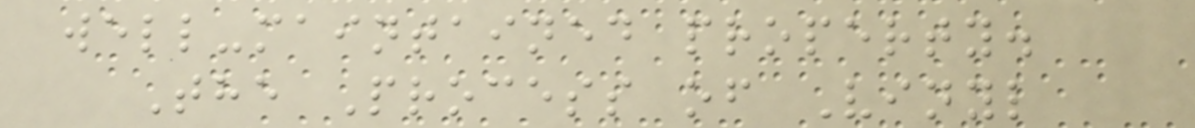well-maintained property.
The Process of Vinyl
